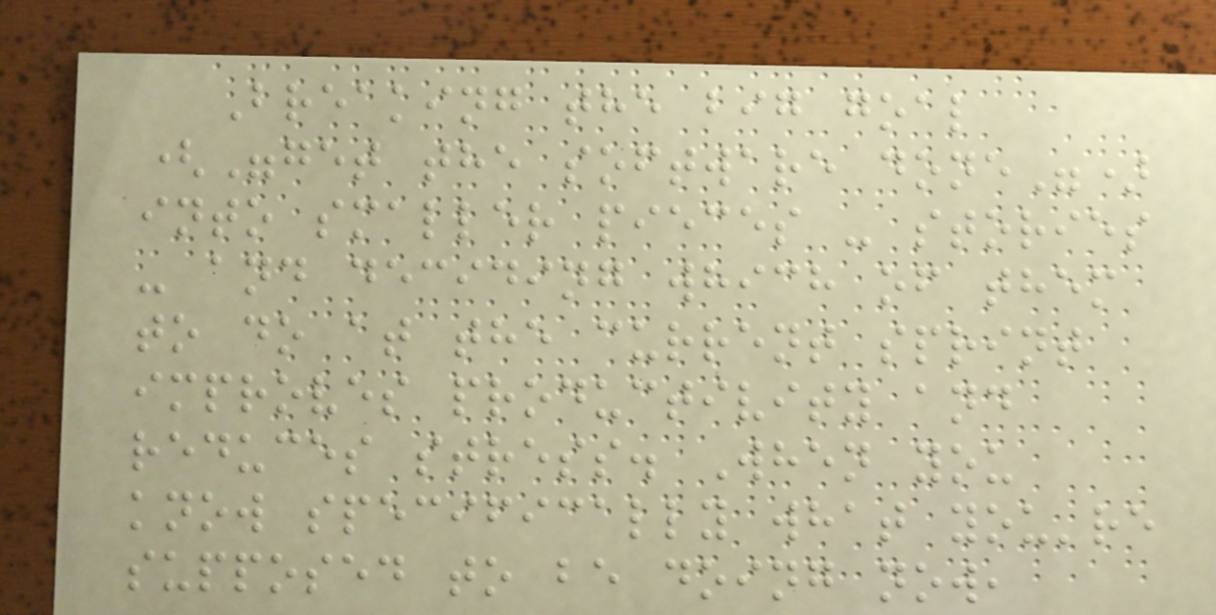Breaking the big goal
("get the software done")
into smaller pieces - stories
- and deciding which of them
to do at the current sprint
improves productivity and
reduces stress. When you
know specifically what you're
supposed to be doing now,
